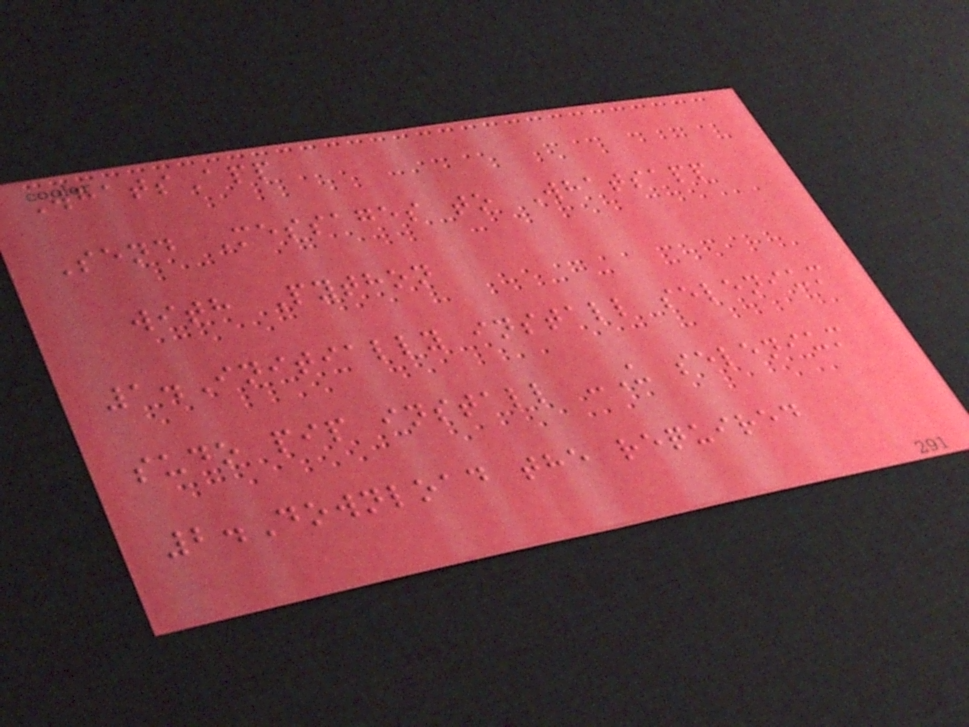WhatsApp
Send Messages to Whatsapp
with Python
1.Initially install selenium
sudo pip install -U selenium
2.Download the required
